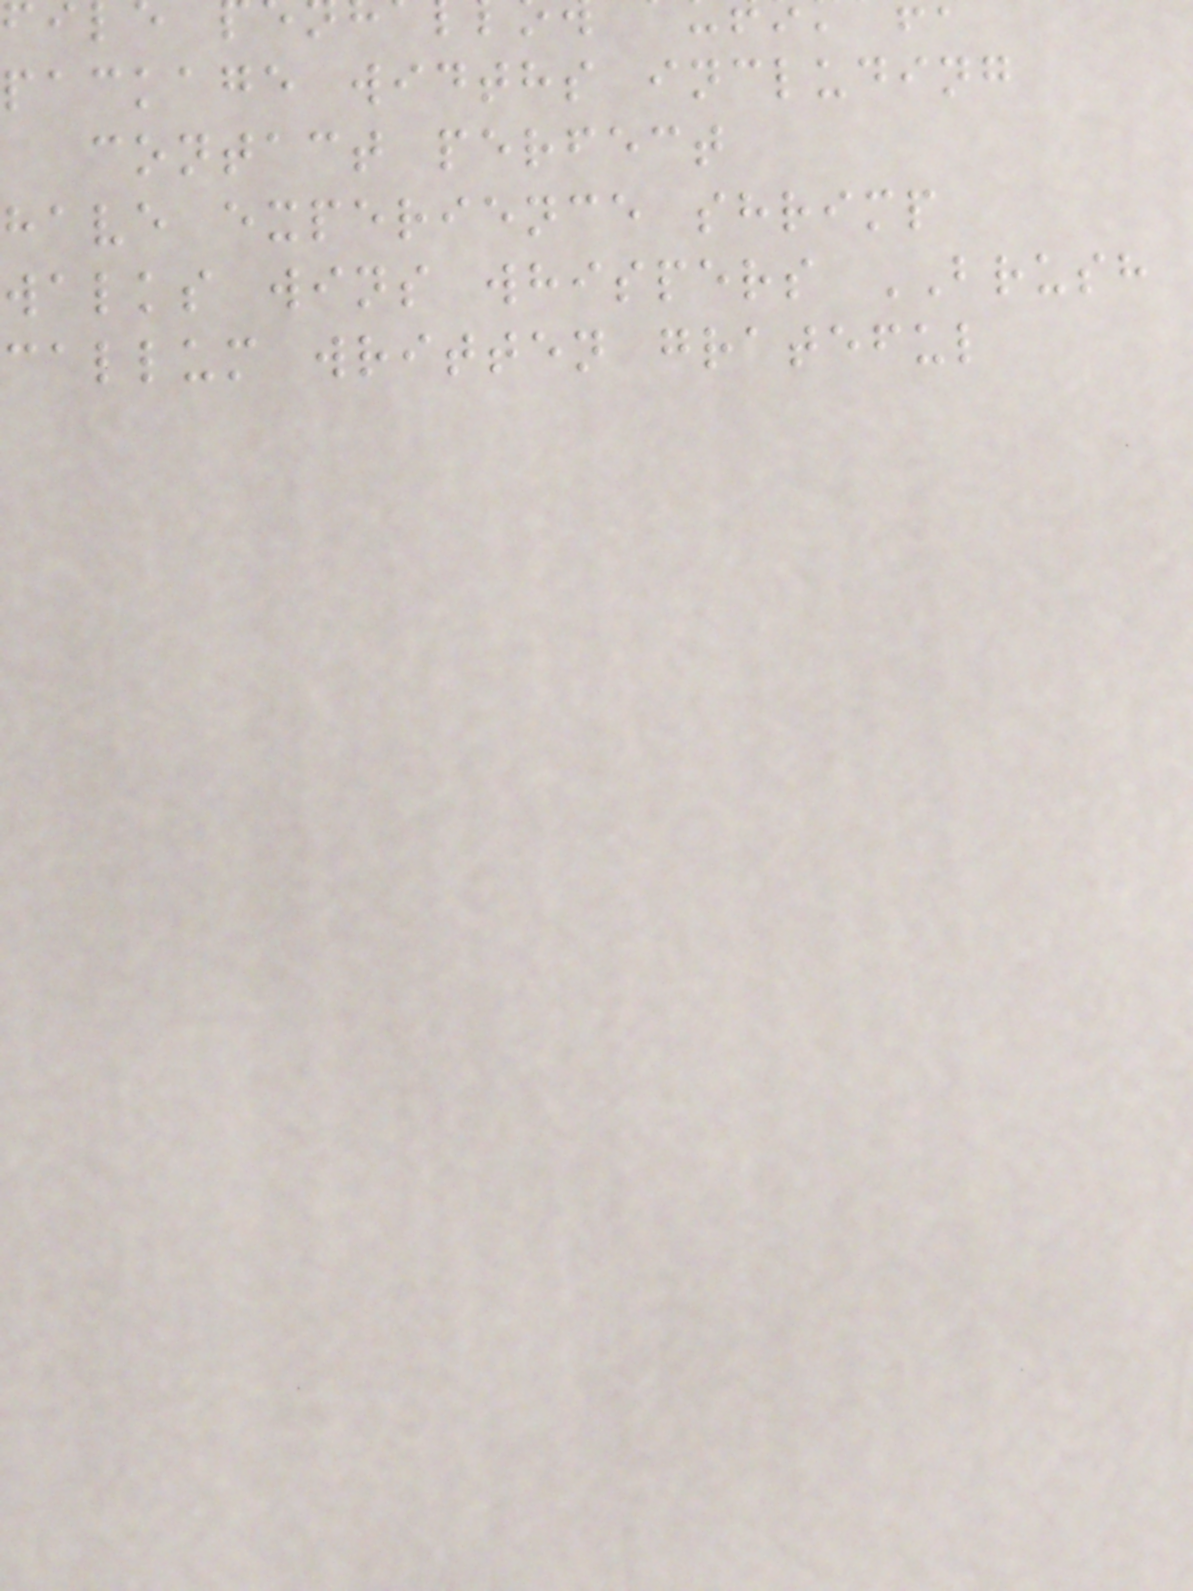package widths including
contact perfect
have experience shrimp
walks wins whispers BRUSH
callum written grateful
